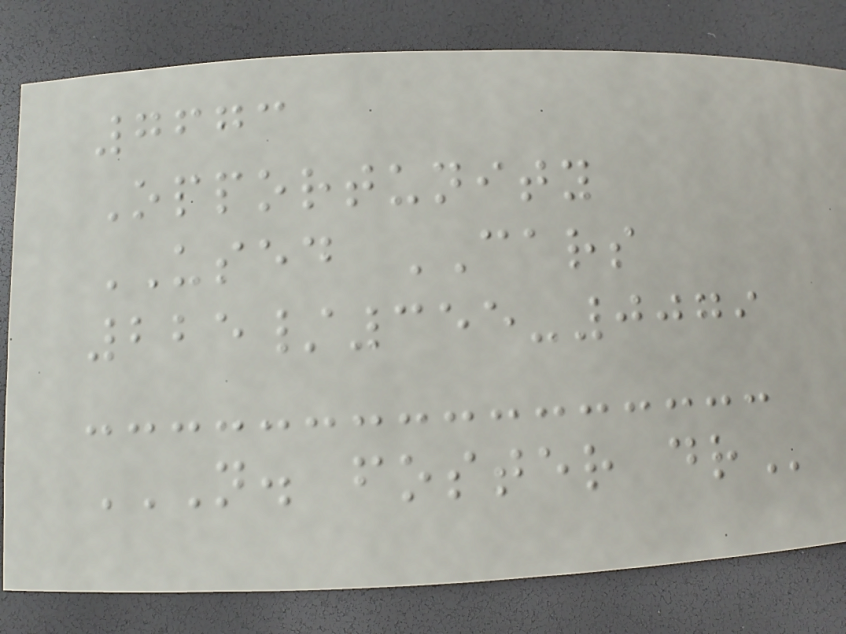7673
Opportunity
USED CARS
225/355-0079
N. FOSTER DR
